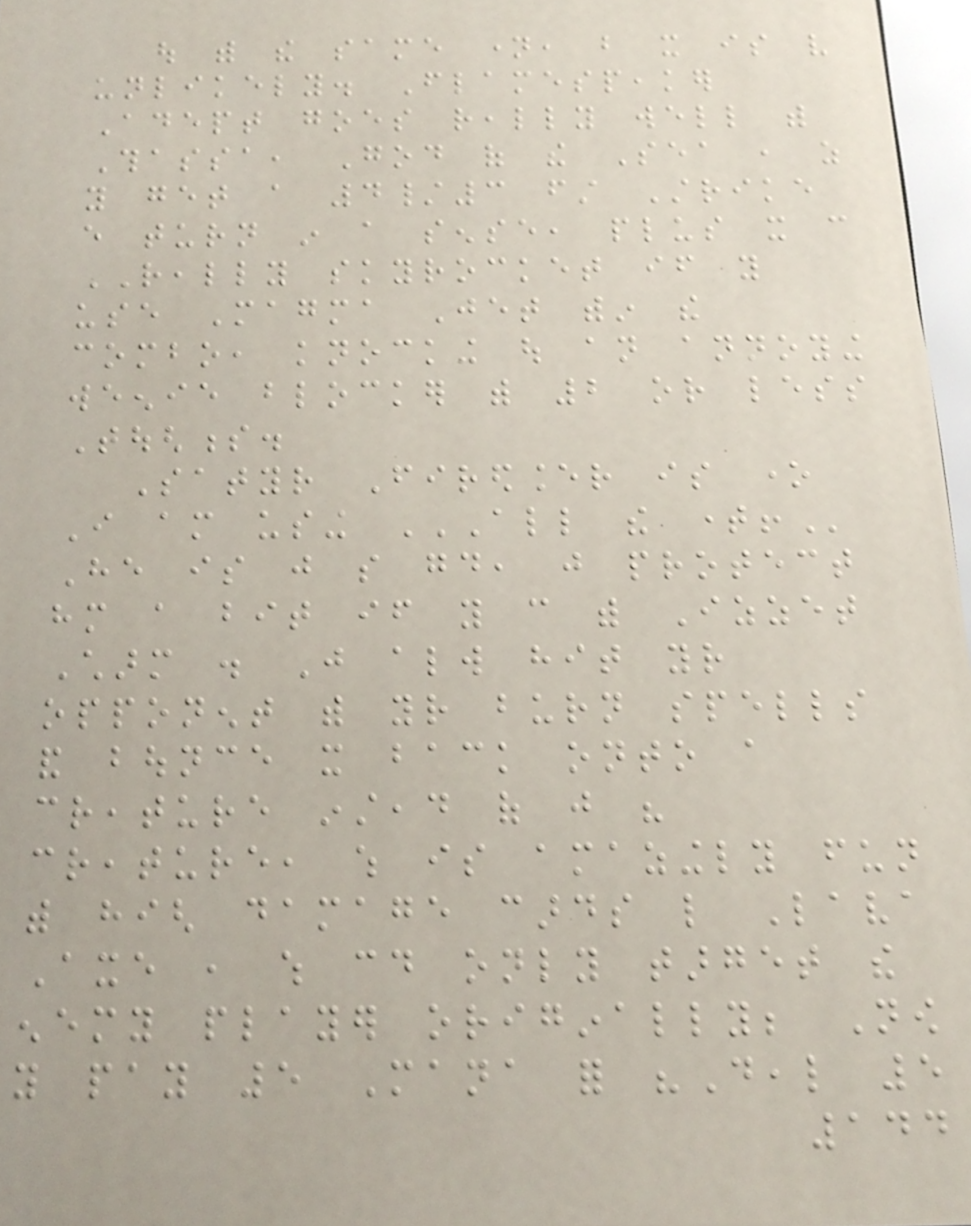out with the same name, but it is very
unlikely. Flamespeaker
Adept goes really well with
Thassa, God of the Sea , as
you get a 4/3 first Strike
every turn in a sense, plus it can
REALLY skyrocket if you
use Magma Jet within the
combo, knocking out an annoying
weenie blocker with 2 or less
Toughness.
Satyr Firedancer is one
I am using ALL THE TIME!
He is just so good, just protect
him a bit if you can with Izzet
Charm . Just always hit your
opponent with your burn spells
and bounce it back onto a
creature instead of just his
creature, which is amazingly fun
with high damage cards like Lava
Axe , which could only target the
enemy player originally; Now
you pay 5 Mana for "Deal 5
144
